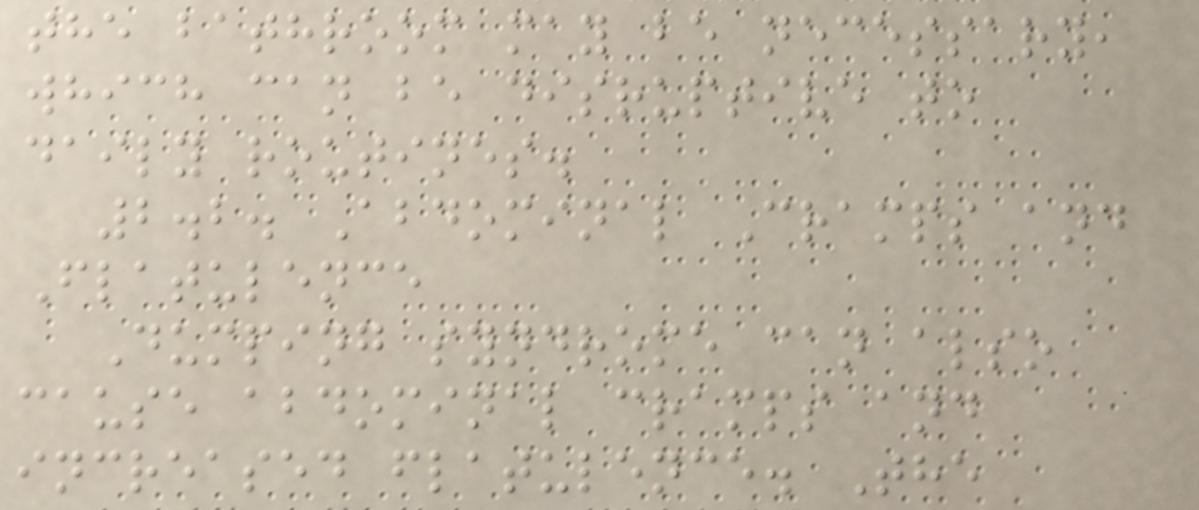the bathroom may be necessary,
which can be disruptive to
daily routines.
2.2. Abdominal Cramps and
Flatulence
Dumping syndrome can also
cause abdominal cramps and
increased flatulence. The
